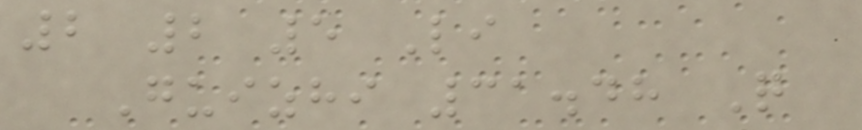2 2 5 Li
Guizhi 31.48 Q
